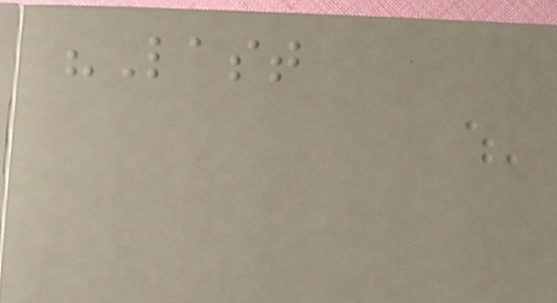"Last
